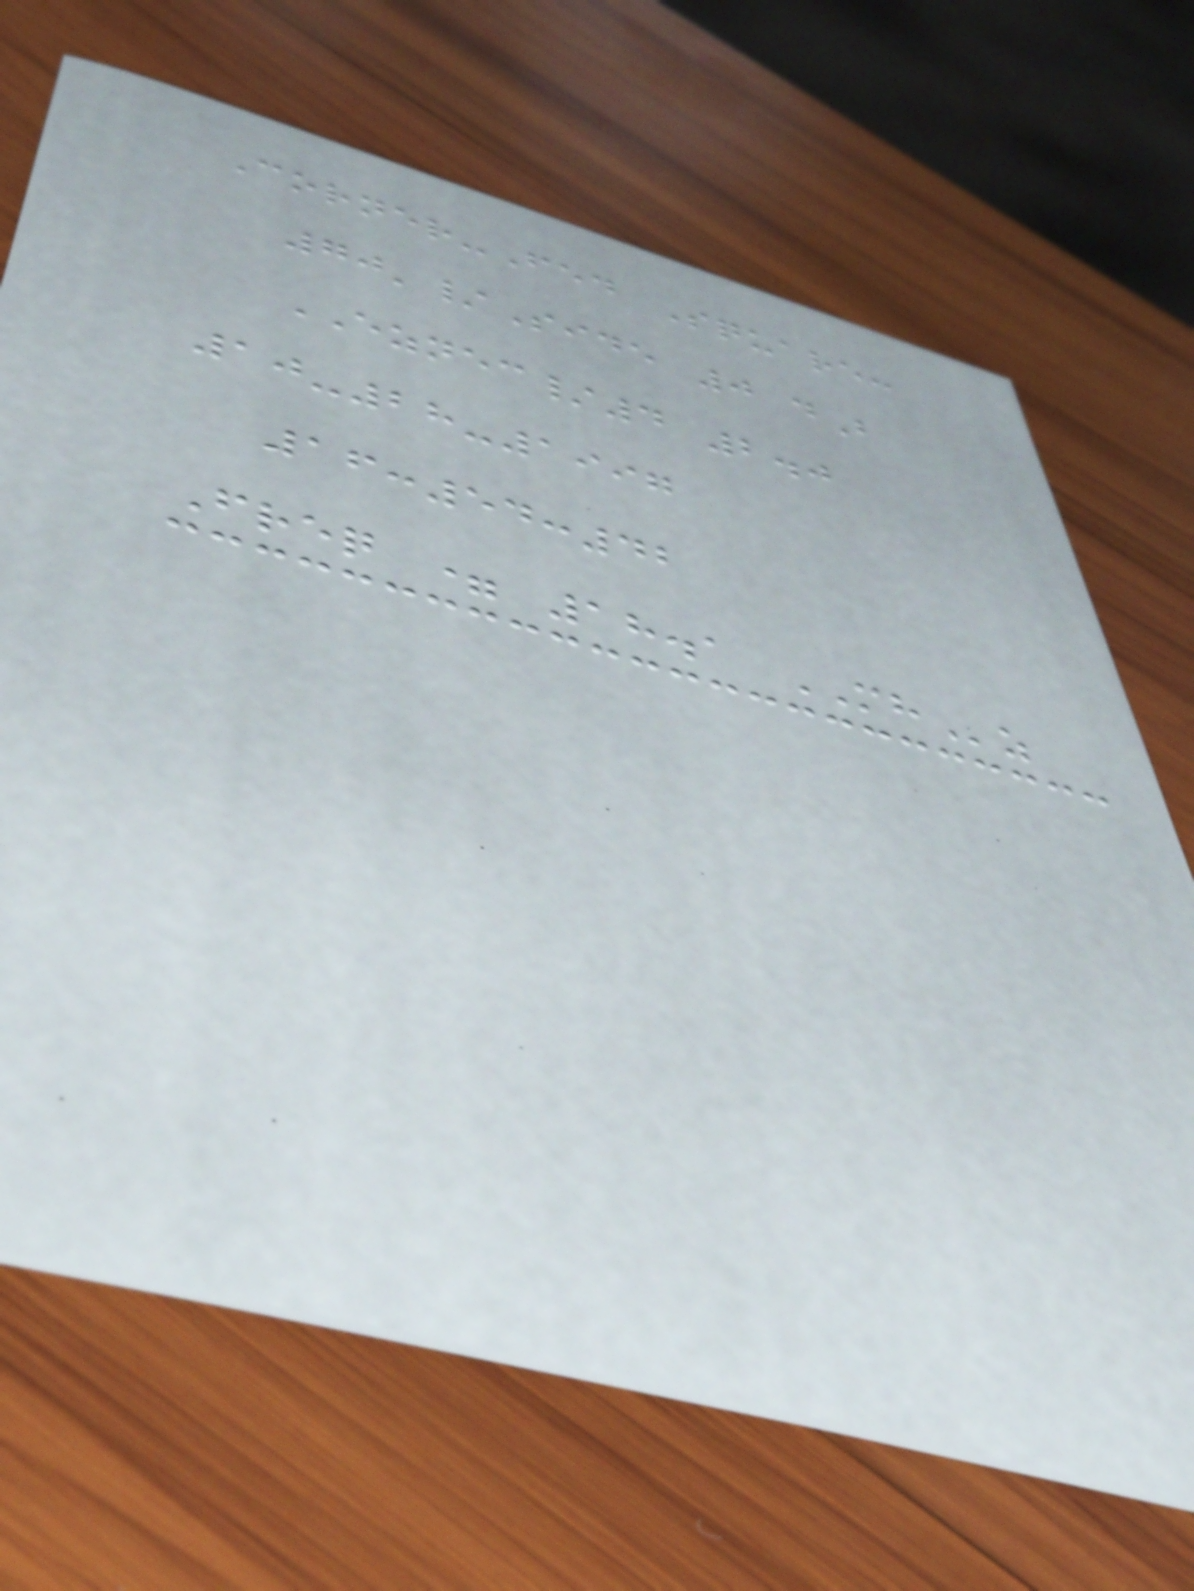Corner-Fed Square:
70'/Side 0 dB
EZNEC/4 2.0
10-28-1997
16:54:42
Freq = 18.1 MHz
